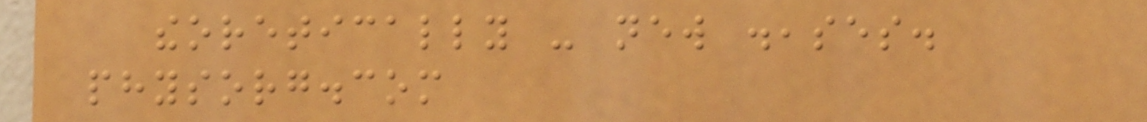theoretically - new diseases.
physorg.com
